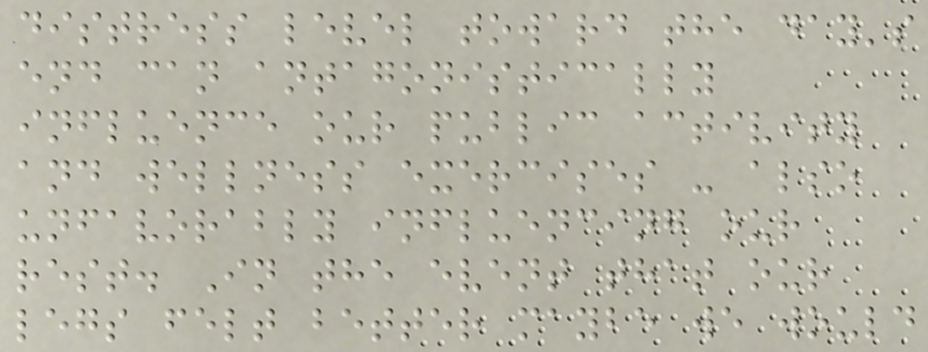distress level toward the day's
end can antagonistically
influence our public activity
and wellness exercises - also
unfavorably influencing our
rest. In the event that our
legs felt better maybe we would
